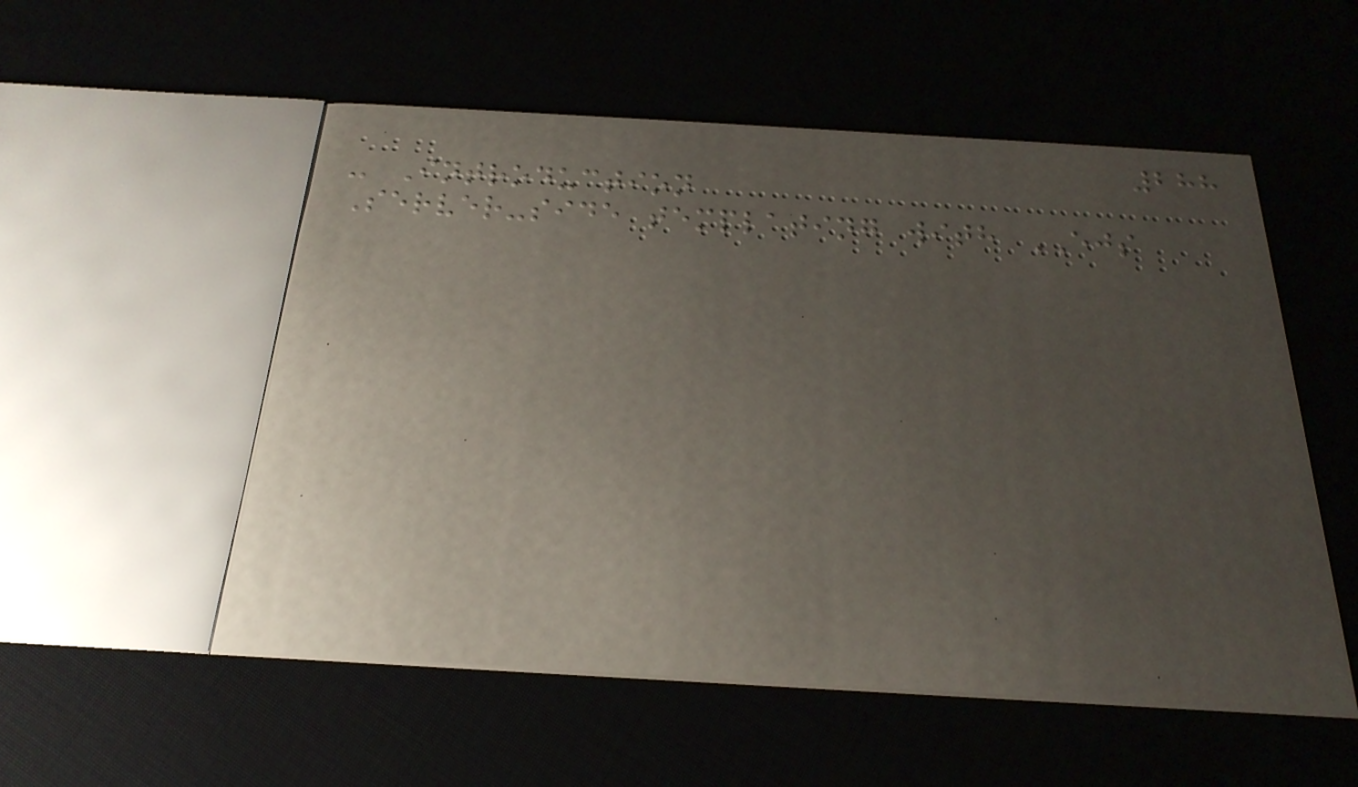288
- Introduction
Server-side templating with EJS
